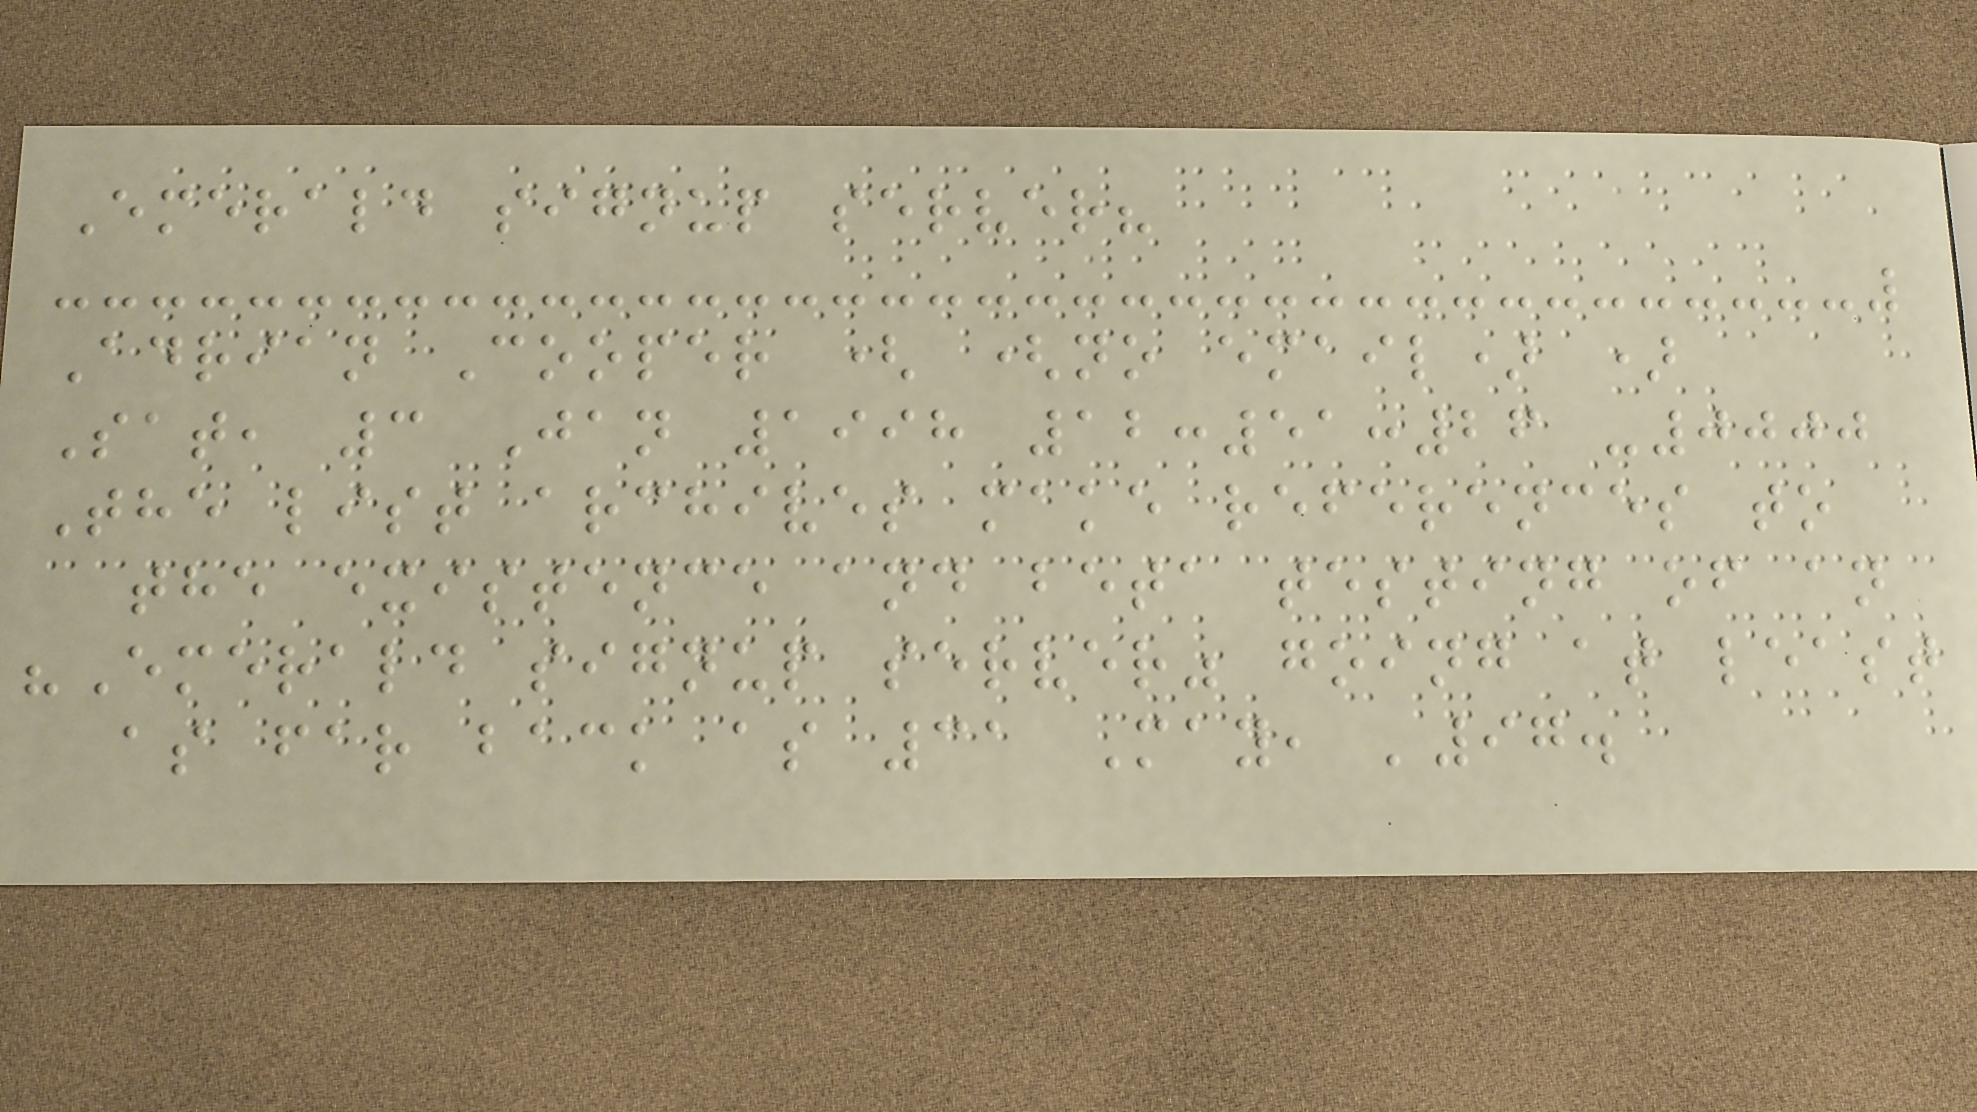Emerald signup server?
Adrian Cooper ( (no email) )
Sat, 3 Jan 1998 12:51:26 -0000
The list archives make references to
the existence and beta testing of an
"Emerald signup server" going at least
as far back as 31 May, '97.
